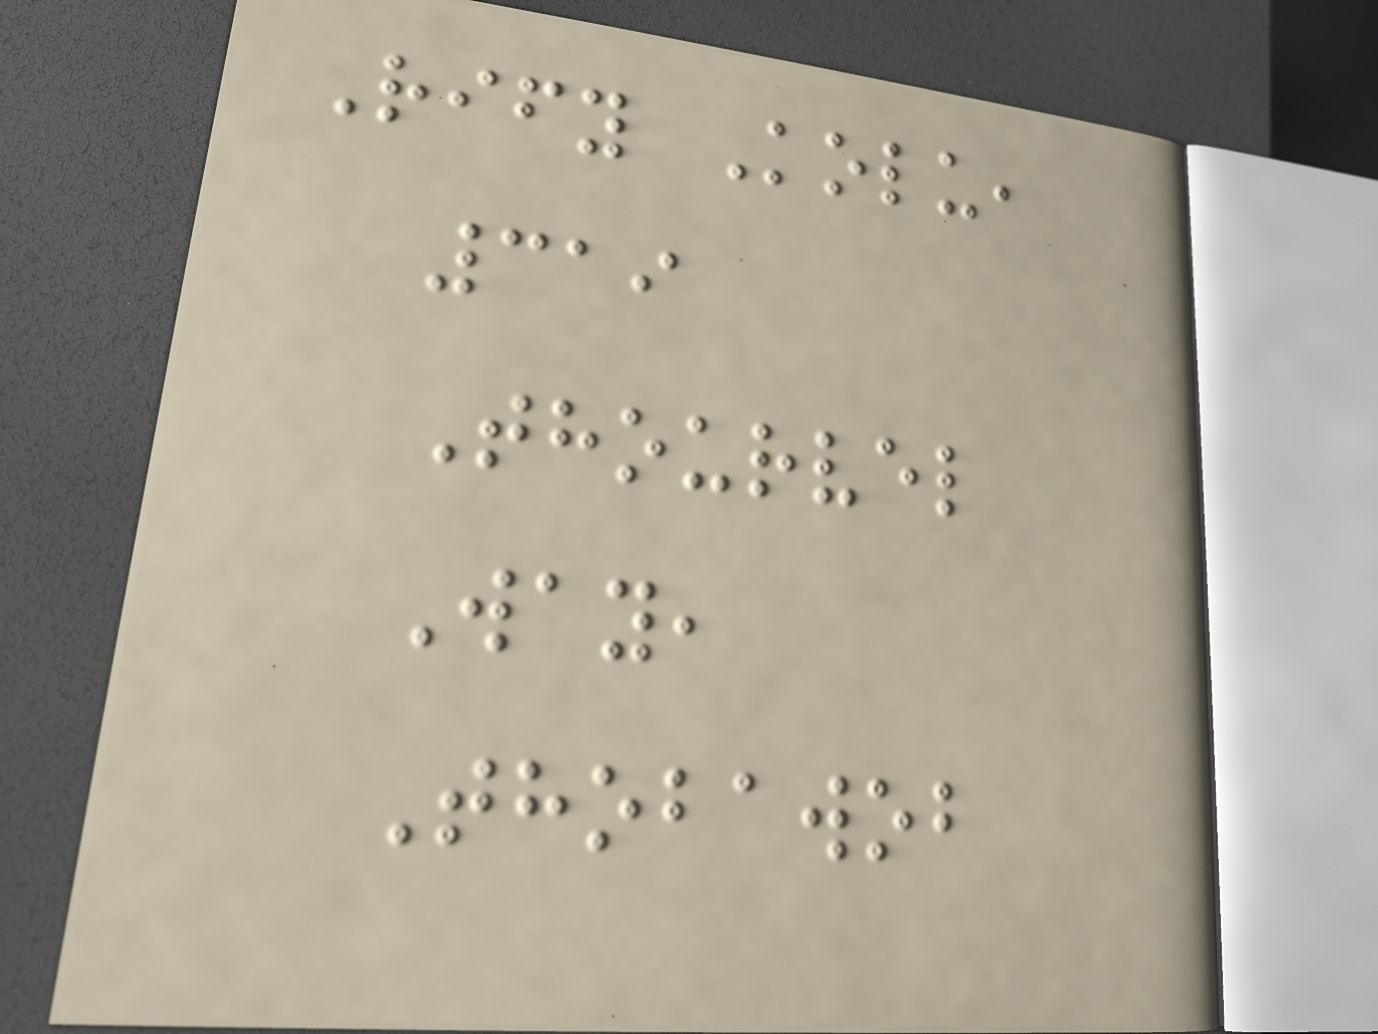Rify Kolu,
319
Thourvel
Way,
Thobawob
